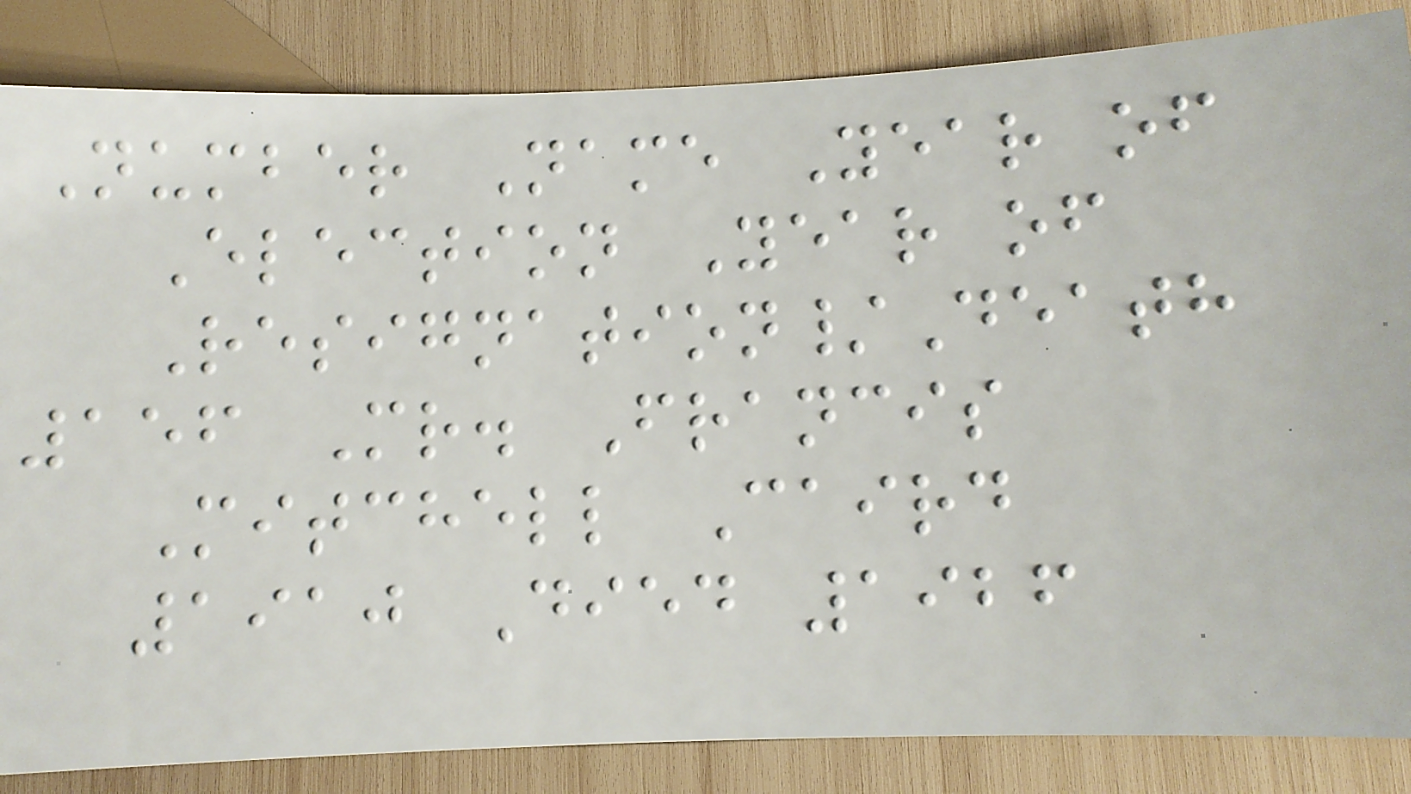Number Name Year of
Election Year of
Resignation/Death
156 Mr. Francis
Mitchell Caird
1910 Died 1926
